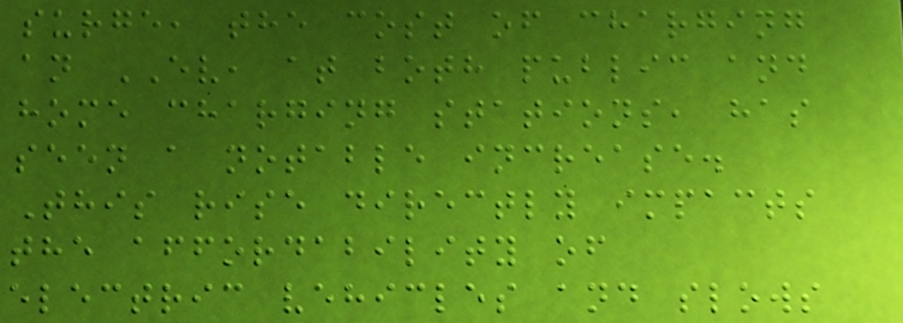surge, the cost of charging
an EV, at both public and
home charging stations, has
seen a notable increase.
This rise directly impacts
the affordability of
electric vehicles and slows
